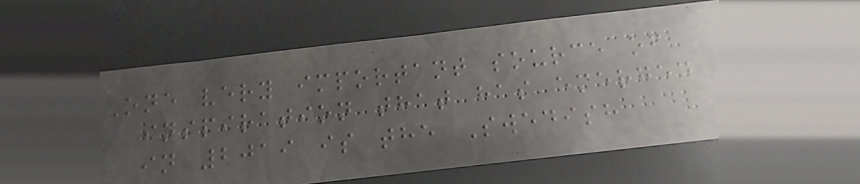One very important source of
inspiration that has emerged
in 2019 is the Swedish
